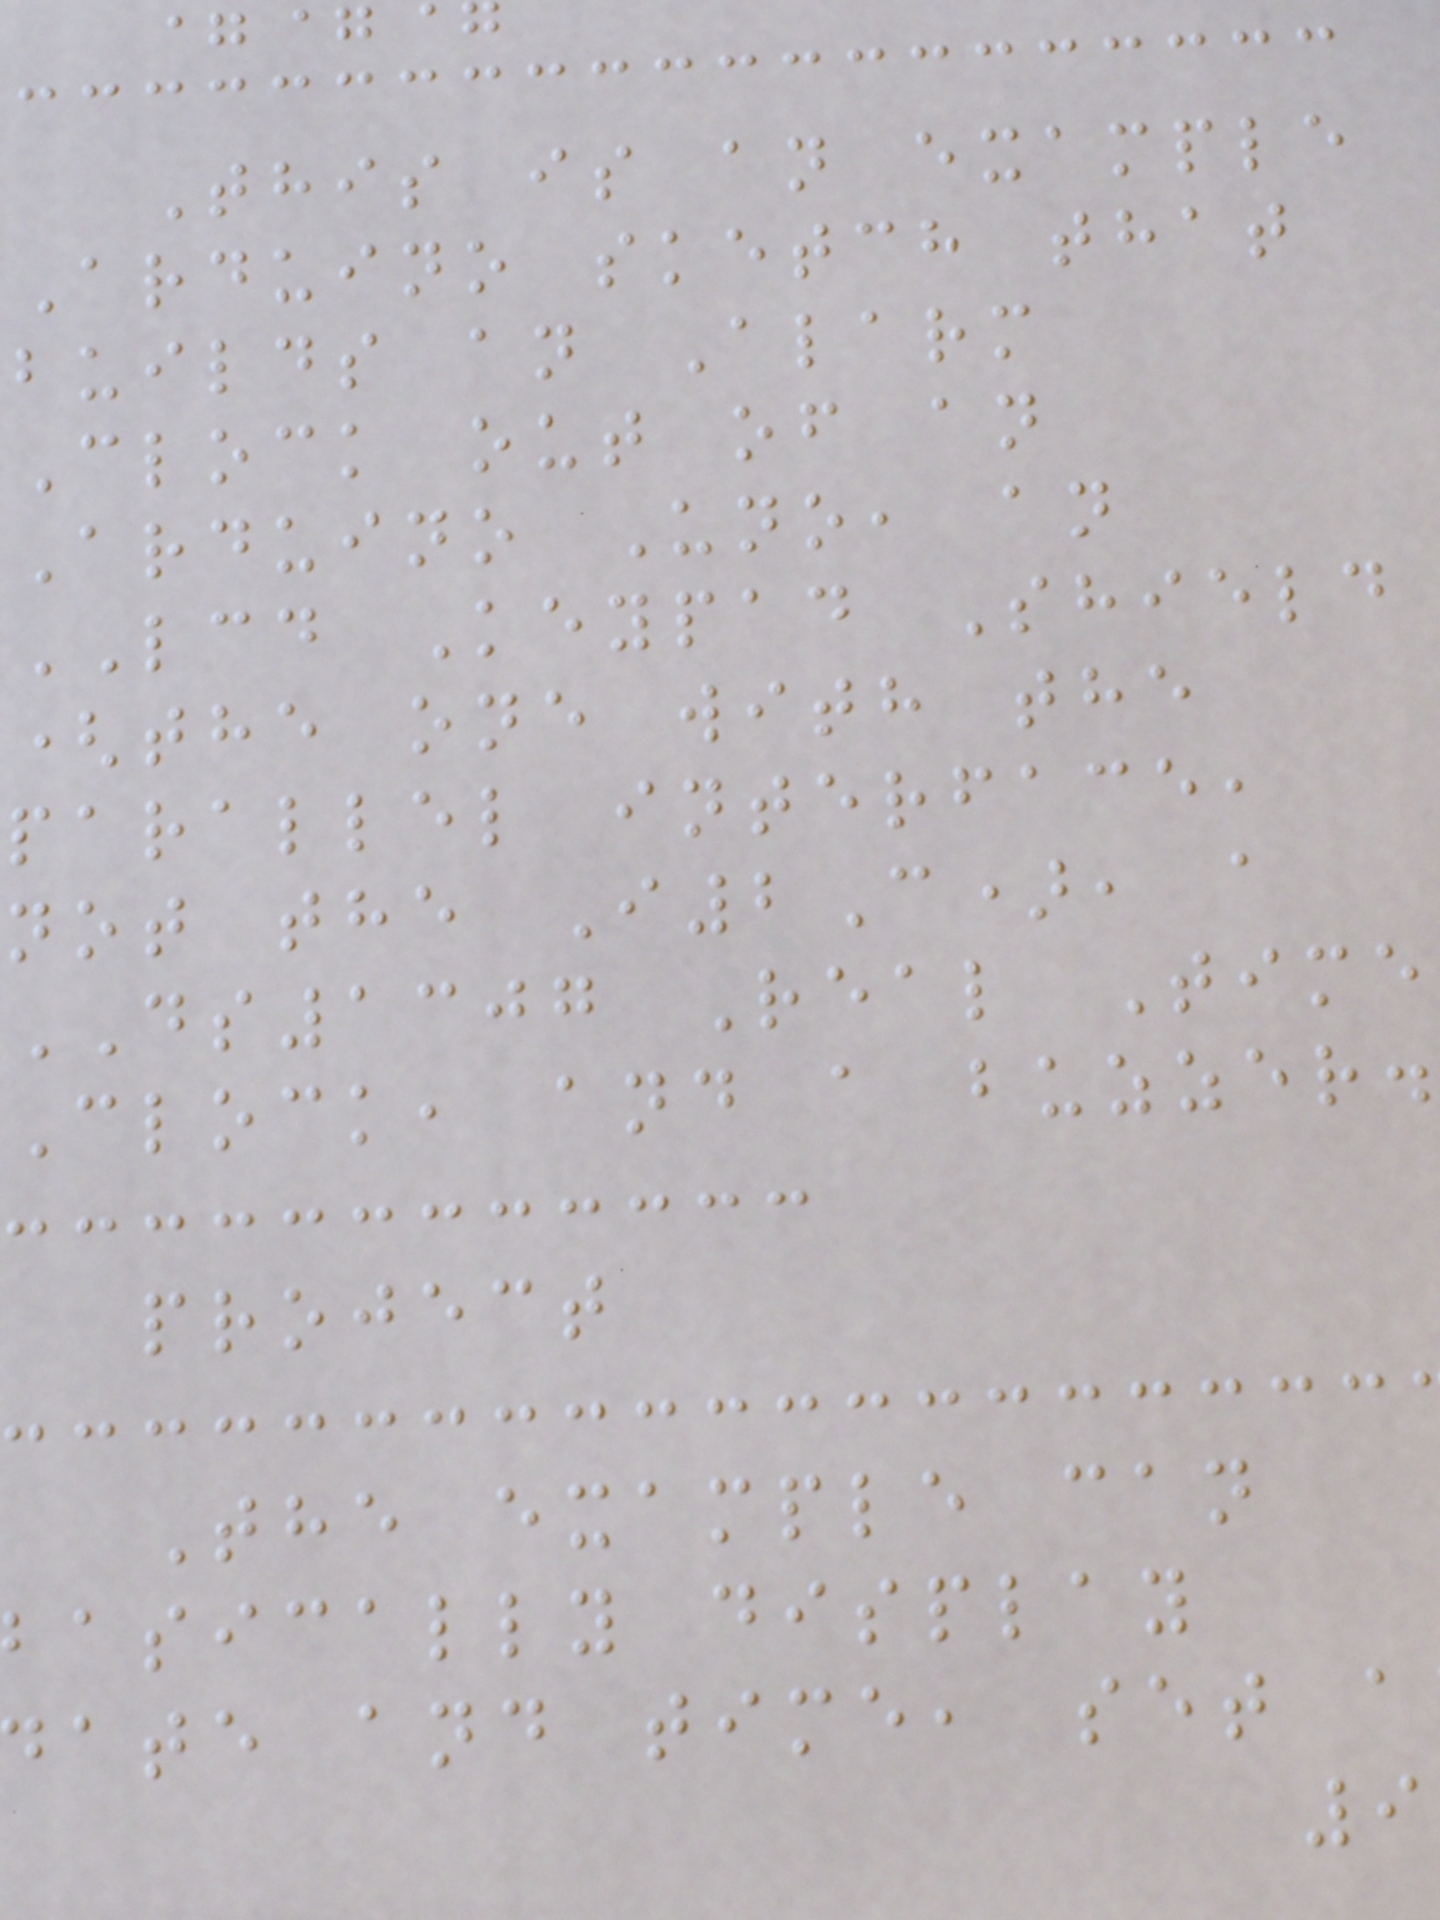This is an example
Arduino sketch that
builds an Alarm
Clock out of an
Arduino Uno, an
LCD Keypad Shield
(the one with the
parallel interface,
not the I2C), a
DS1307 Real Time
Clock, and a buzzer.
project
The example can
basically display
ate and time, set a
